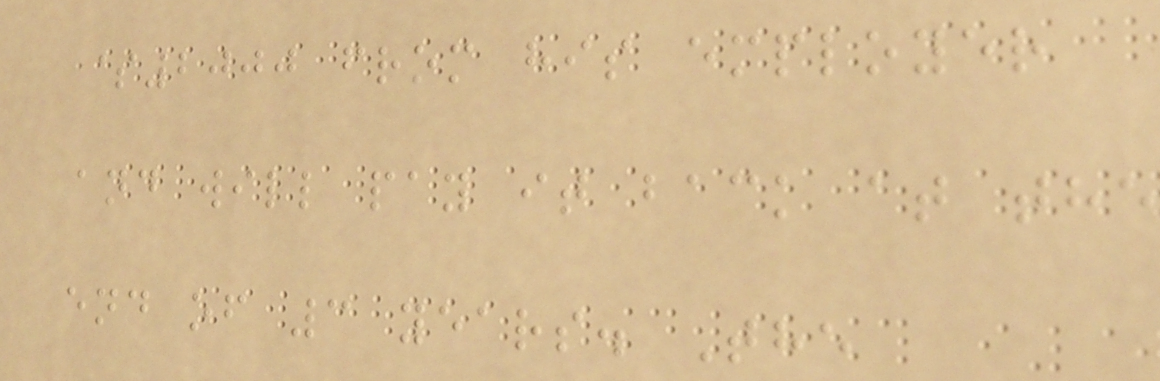$2000 from his employer
and will pay it back at the
end of 3 years. The
